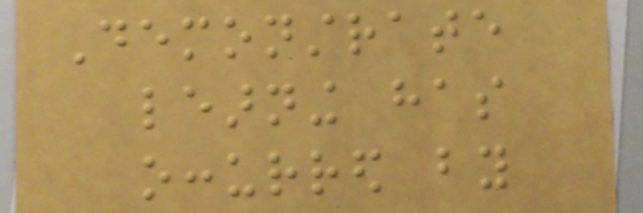Demonstrate
learning has
occurred by
